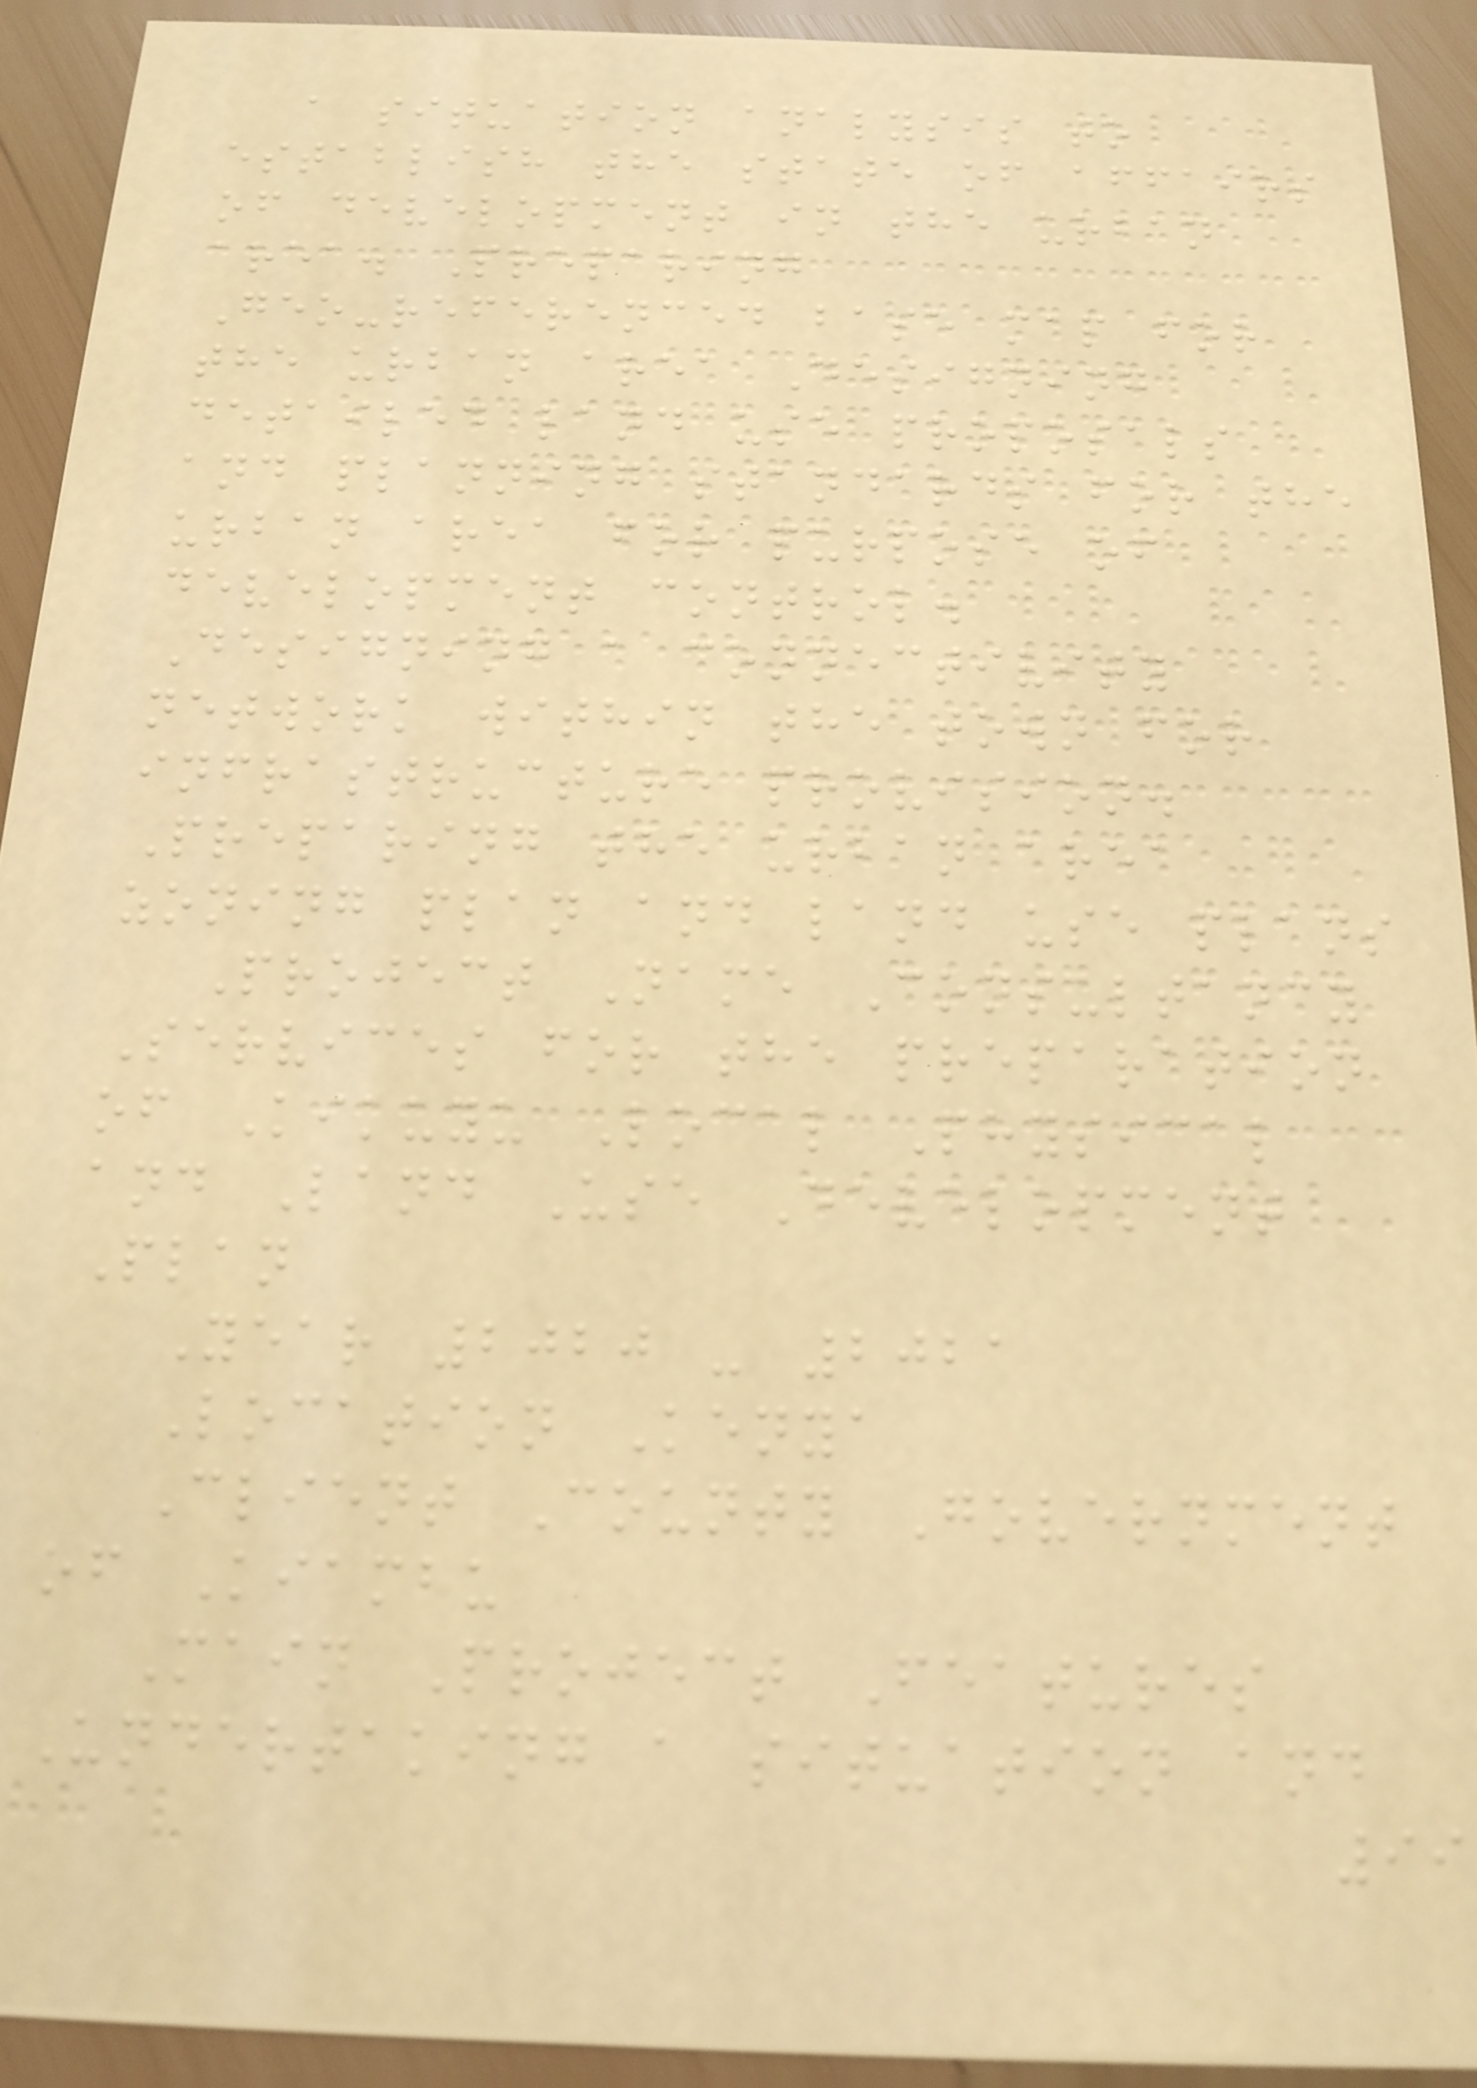a situation analysis to
establish the state of affairs
of development in the urban
area. Preparing
Geo-referenced base map for
the urban area Designing
detailed land use proposals
and planning standards for the
urban area for purpose of
development control.
Designing a connectivity
network within the town for
infrastructure provision.
Preparing the urban area
zoning plan and land use plans
Project Name Consultancy
Services for the preparation
of Kikuyu Local Physical
and Land Use Development
Plan
Year 2020 - 2021
Location Kenya
Client County Government
of Kiambu
Main Project Features
Undertaking a situation and
99
